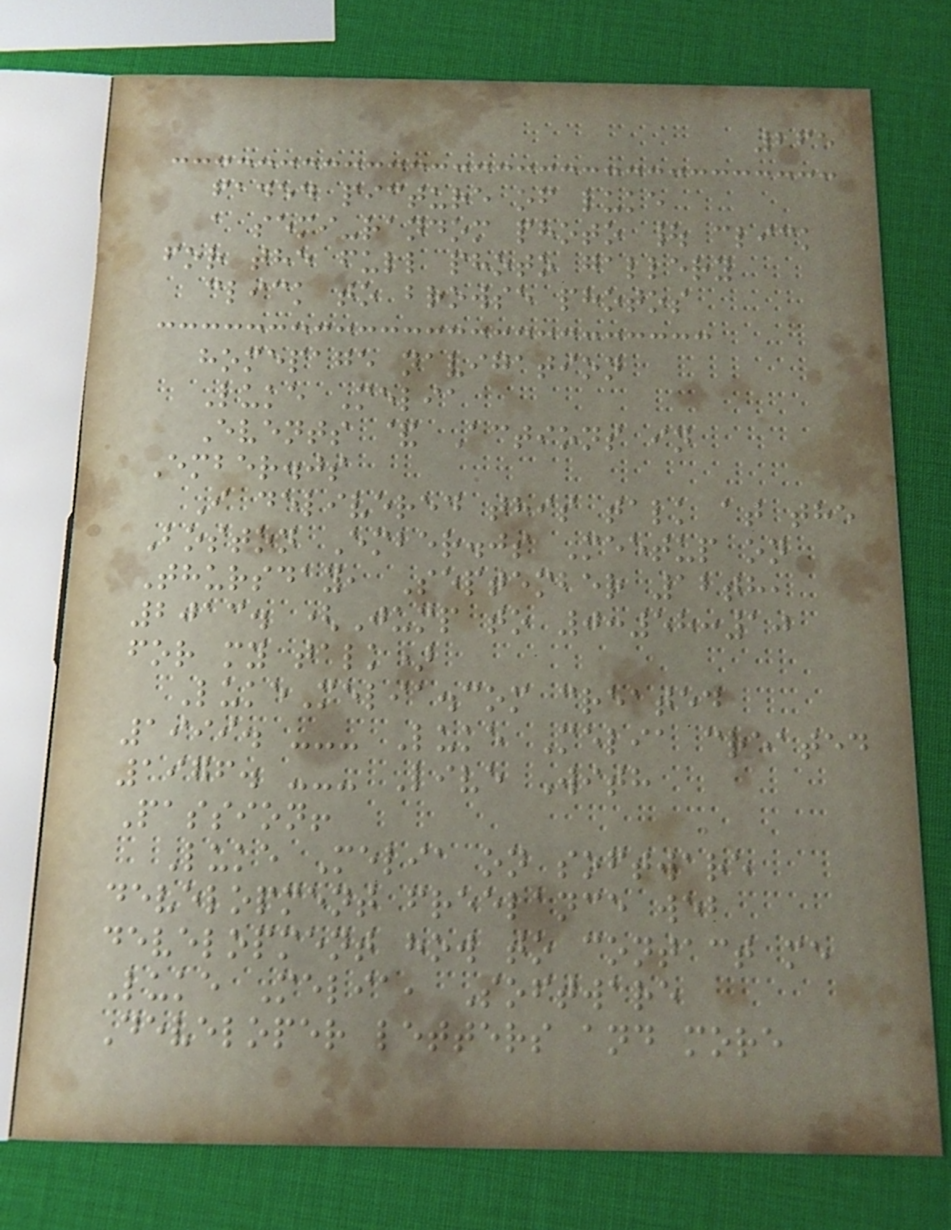265
faded picture of luke
a semi-random photo | click
for the full photo gallery
click to browse photos
homepage navigation
Luke Melia
Events & Actions in
Ember.js
I delivered this talk at the
Boston Ember.js Meetup on
Thursday, September 12th,
2013. (Jump to 0:58:10
for my talk)
LukeMelia.com created
1999. --- Luke Melia created
1976. --- Live With
Passion!
Luke Melia on software
development freelance web
development how to contact me
Luke Melia, Software
Developer letters and more
